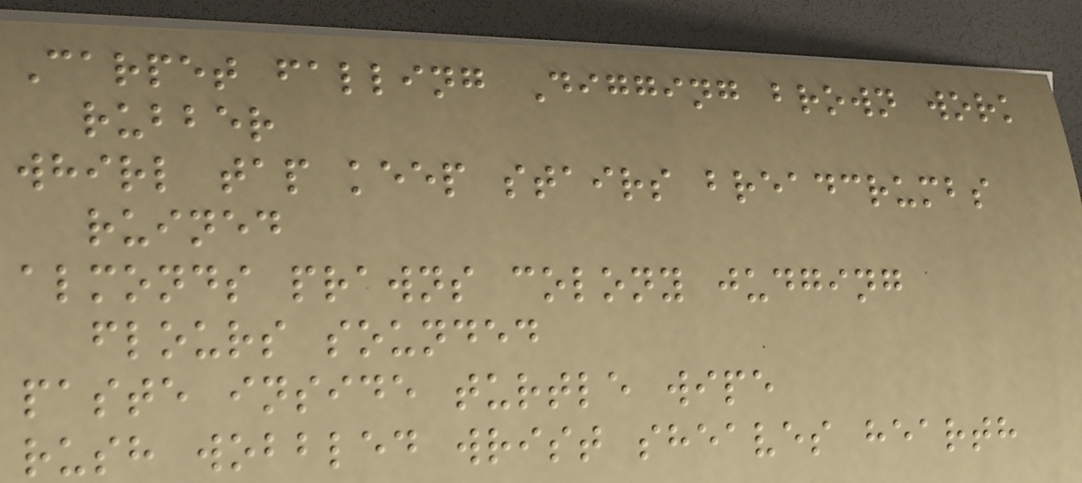Carpet falling Digging brown work
rubber
whirl tap keep stairs breadcrumbs
ruined
almonds prawns colony judging
flours sounded
paste inside turtle wipe
rush wobbled wrist sheaves hearth
